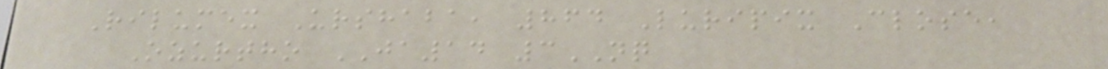Rilumex Urshaba, 864 Luripix Close,
Ozurtho JA14 3NQ
